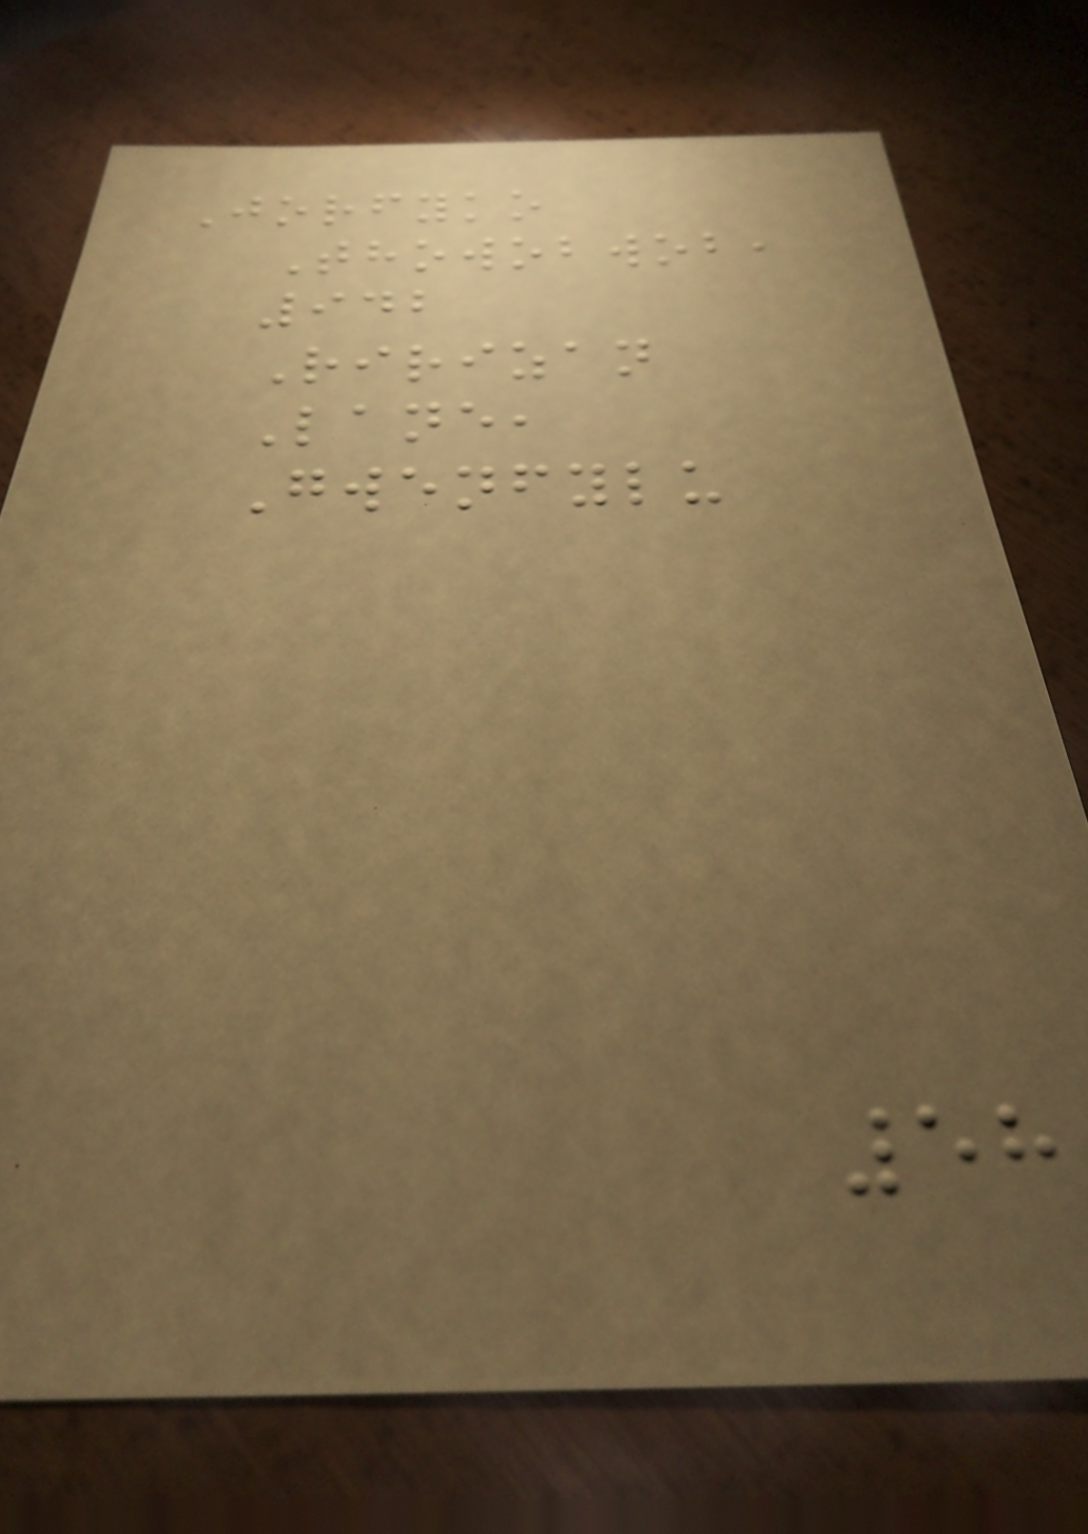Jorfyko
Thowobwob,
942
Ririzan
Lane,
Gwenfylu
58
